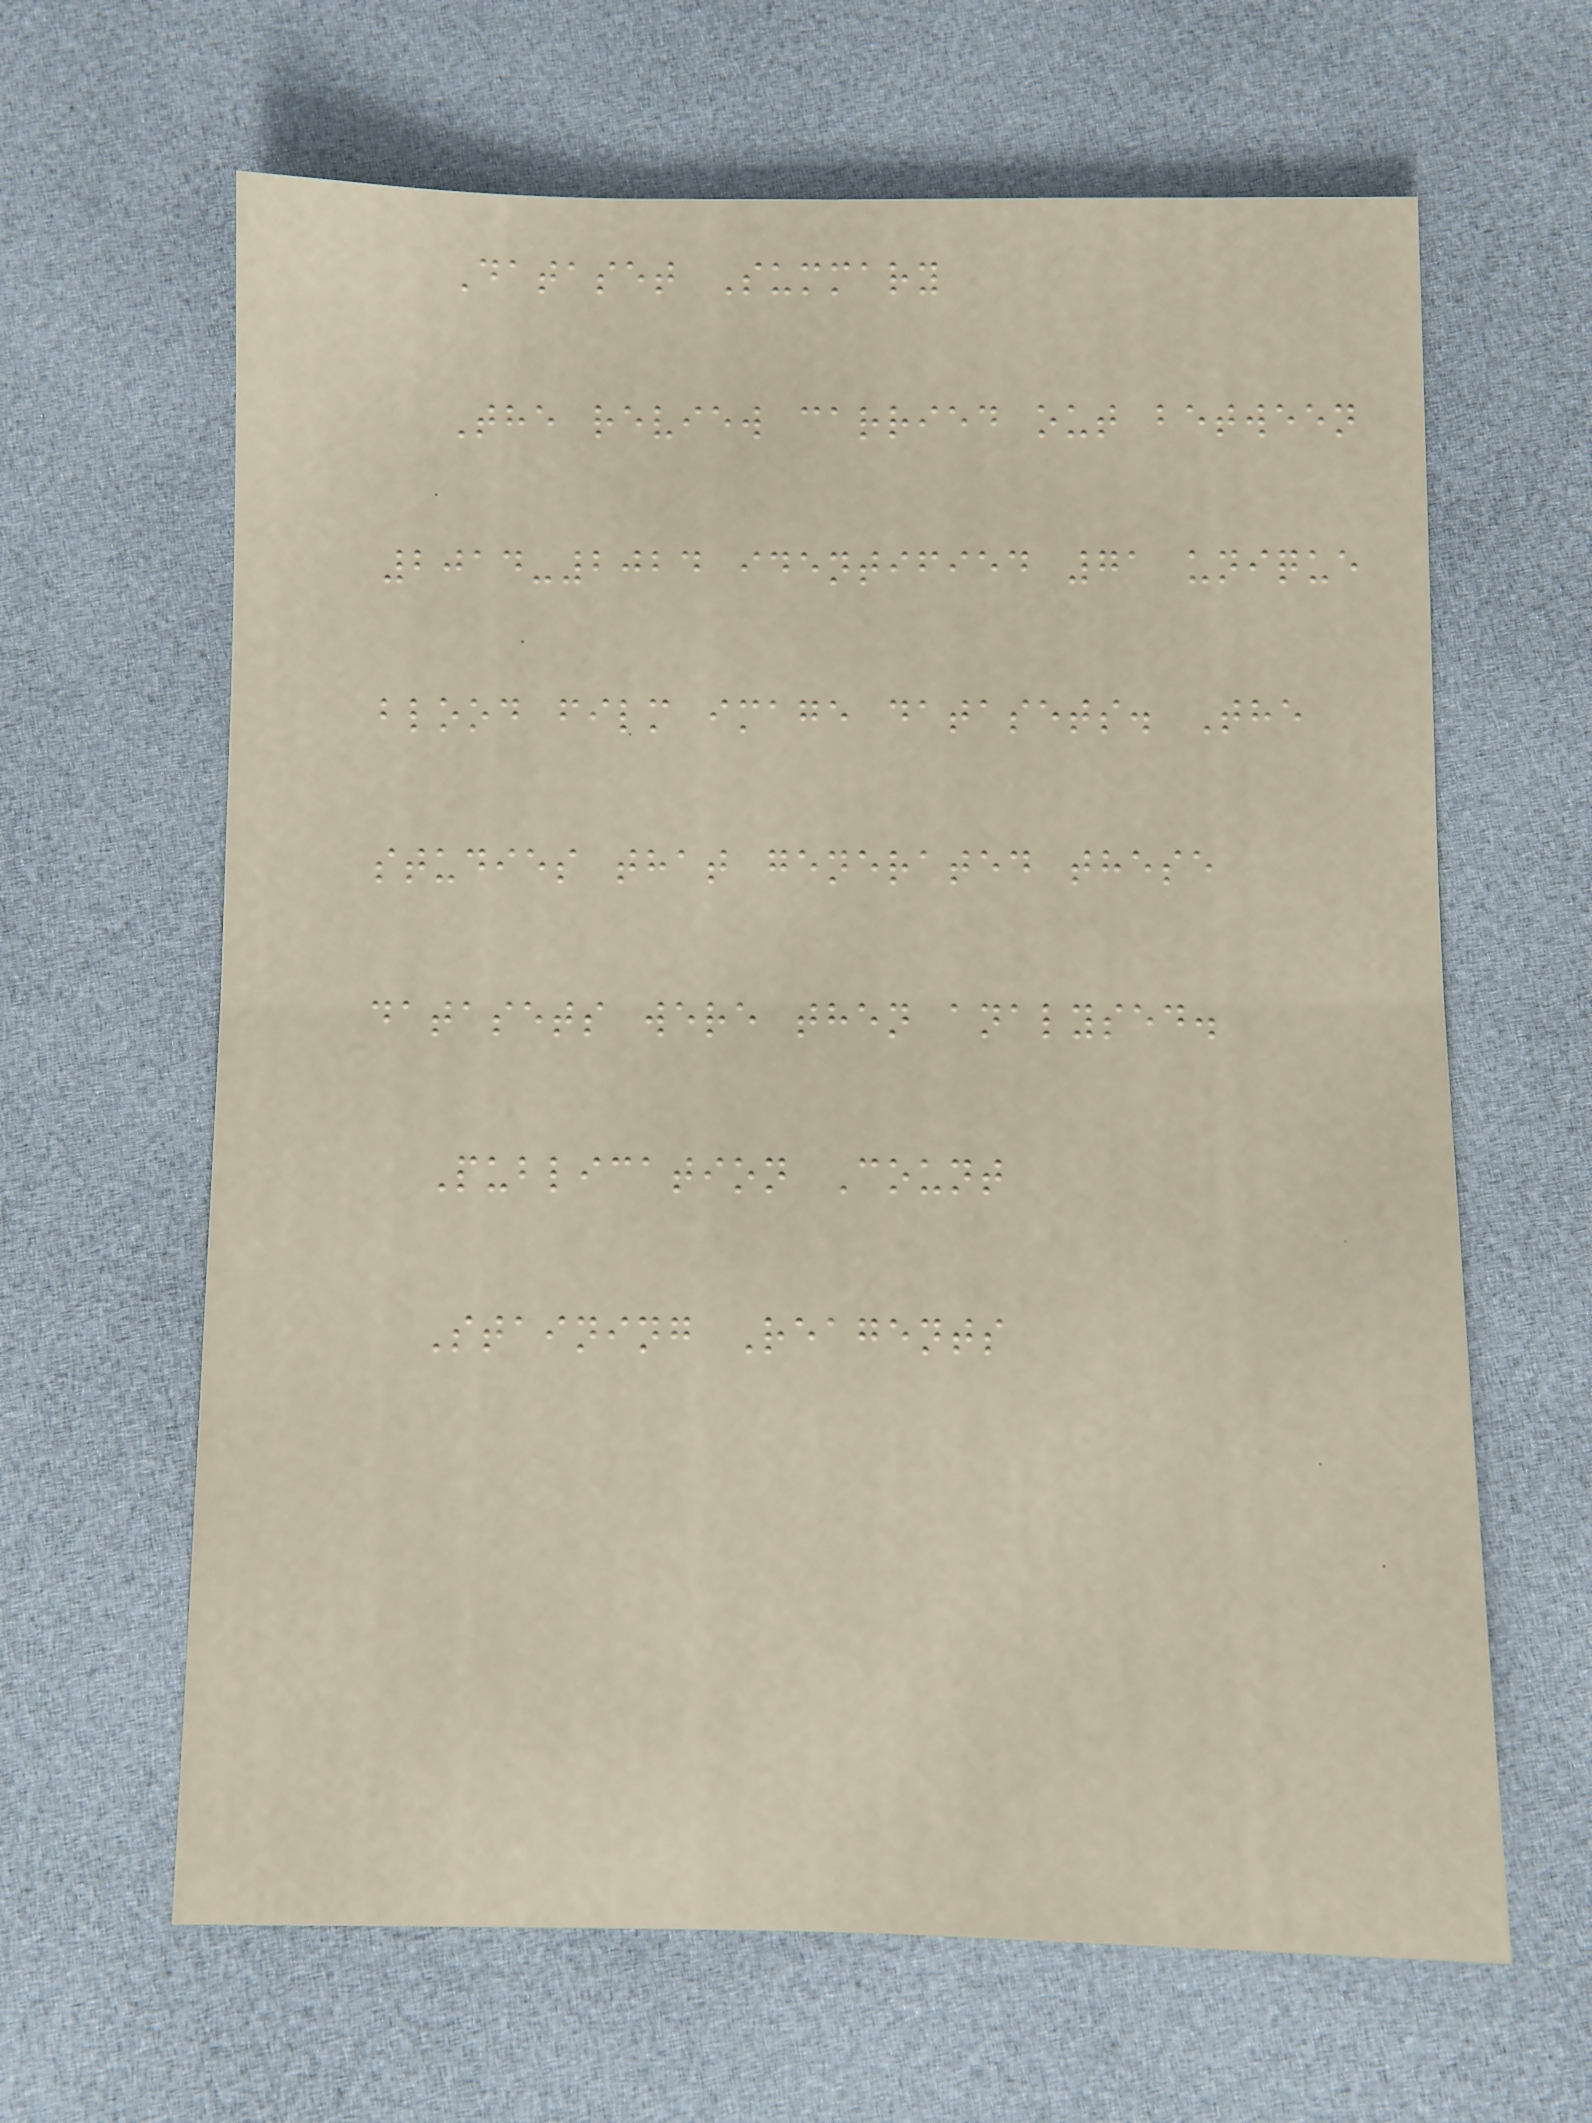Dataset Summary
The review carried out between
2014-2024 identified 71 unique
blood film image datasets. The
studies that generated these
datasets were then analysed.
Publication Count
Staining Reagents
